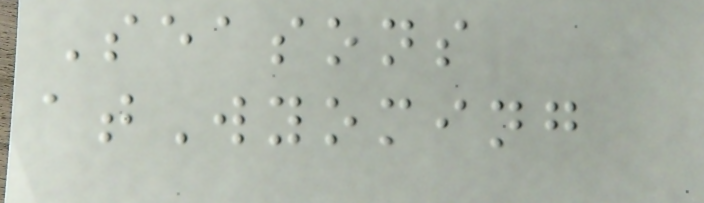Seasons
atWyoming
